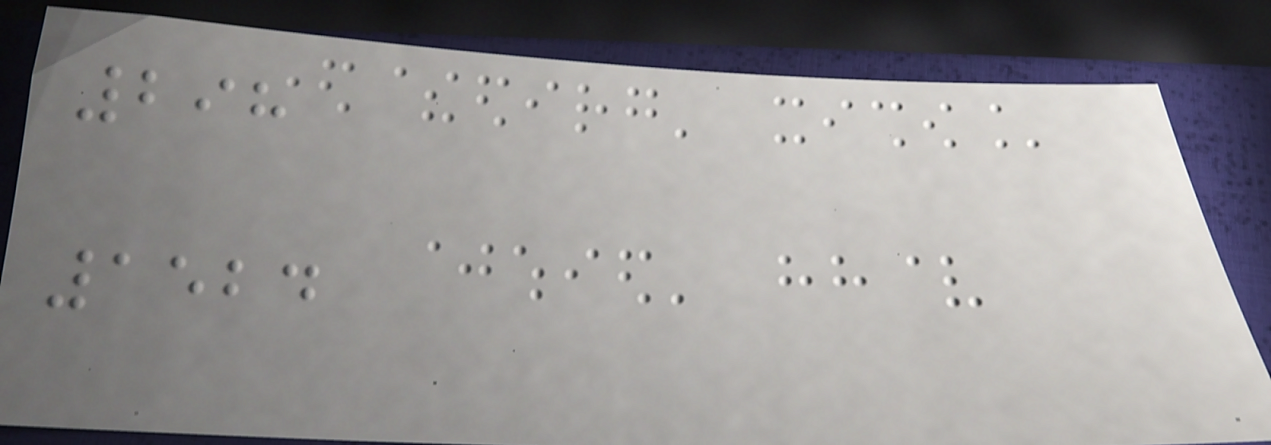298
1524
